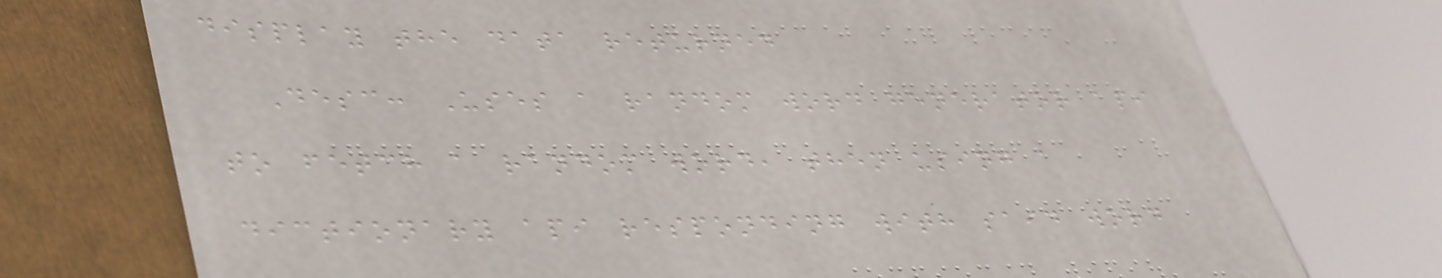display the data returned
Desc: Uses a random word generator api
to fetch a random word, then using a
dictionary api responding with said word
